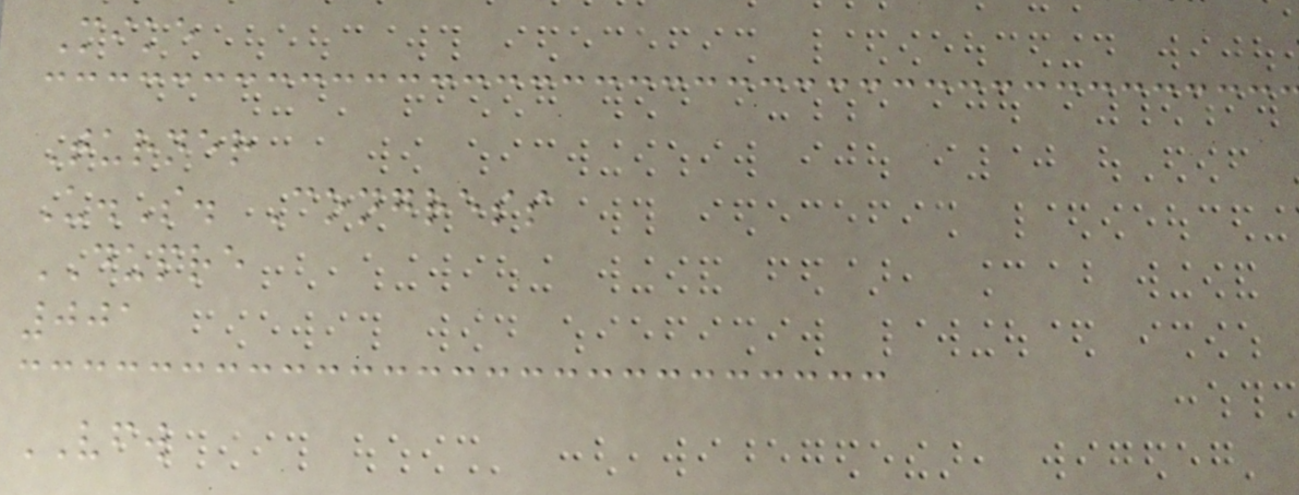Mike
Turner
U.S. Congress
DUPRE
001
VFW
